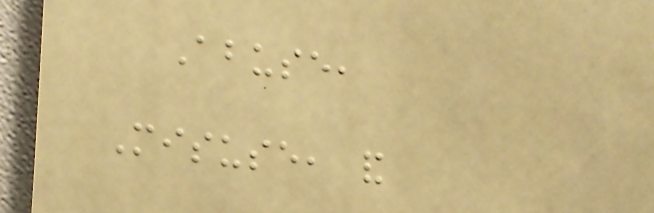Abuse,
Misuse, and
